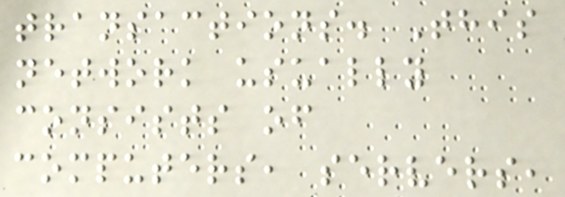transactions. This
network usually
consists of
computers, servers,
